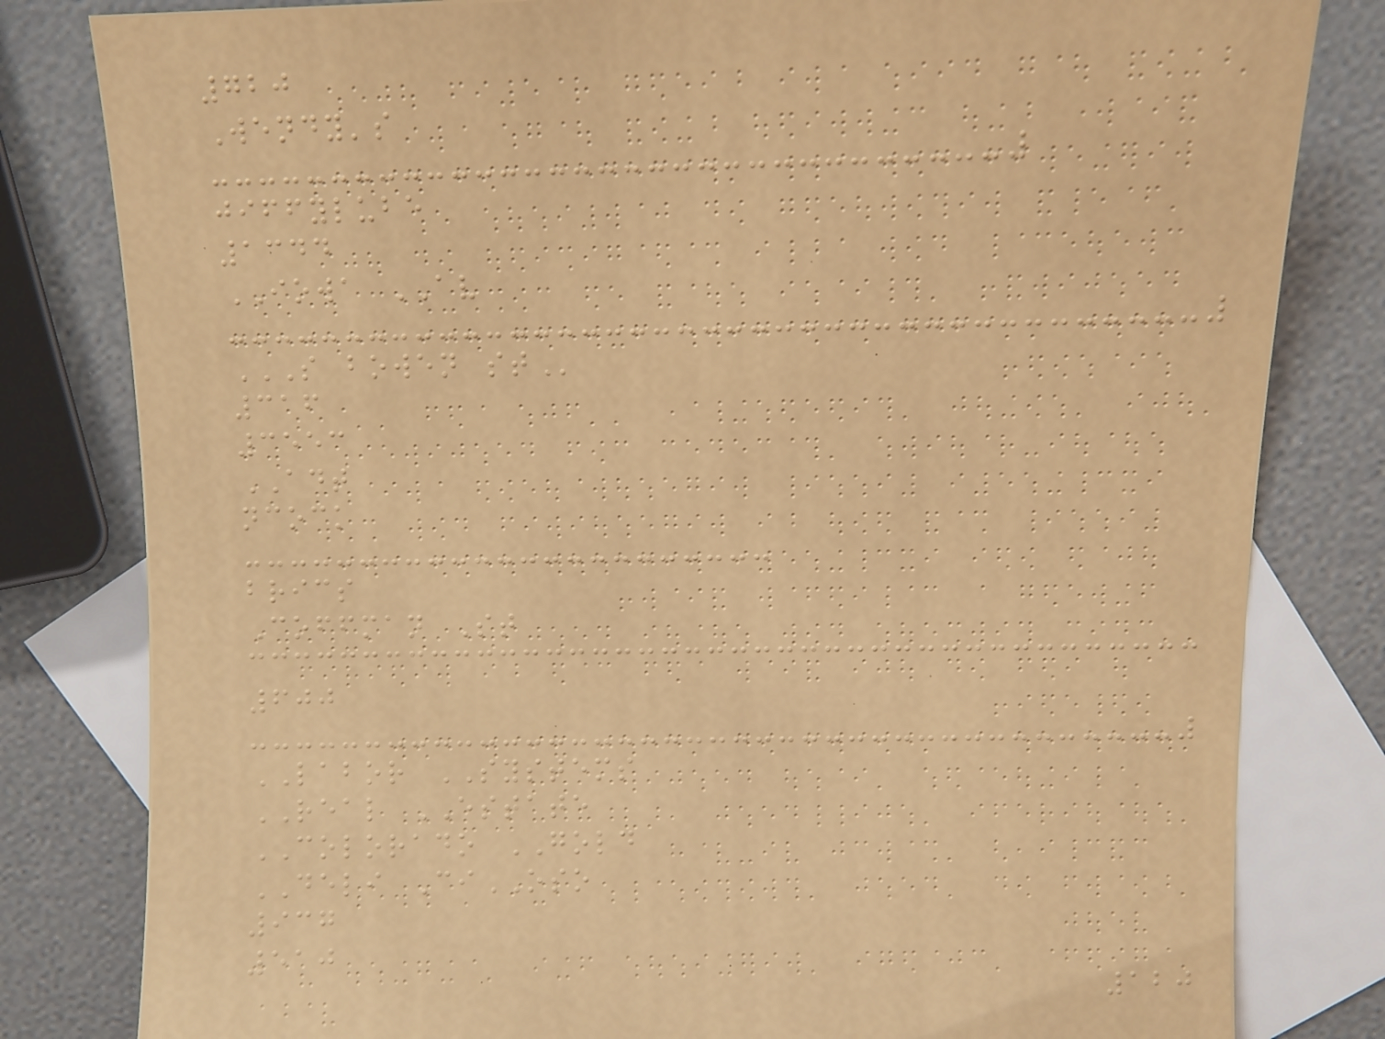720
Wendy's
jiffylube
1344
IOWA AV
S BOWEN ST
316
3553
ADT
ncock
brics
Coffman St
600
LABOR SYSTEMS
REAL ESTATE
COLORADO GOLD
DELI CiOSO
937
510
120
